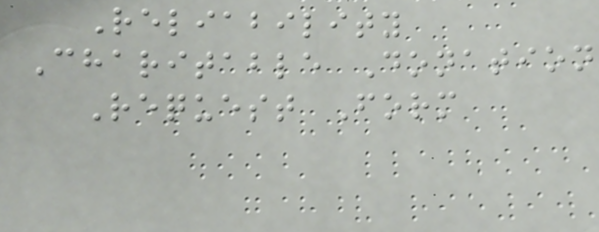Reliability
Charitable Donation
Request Form
